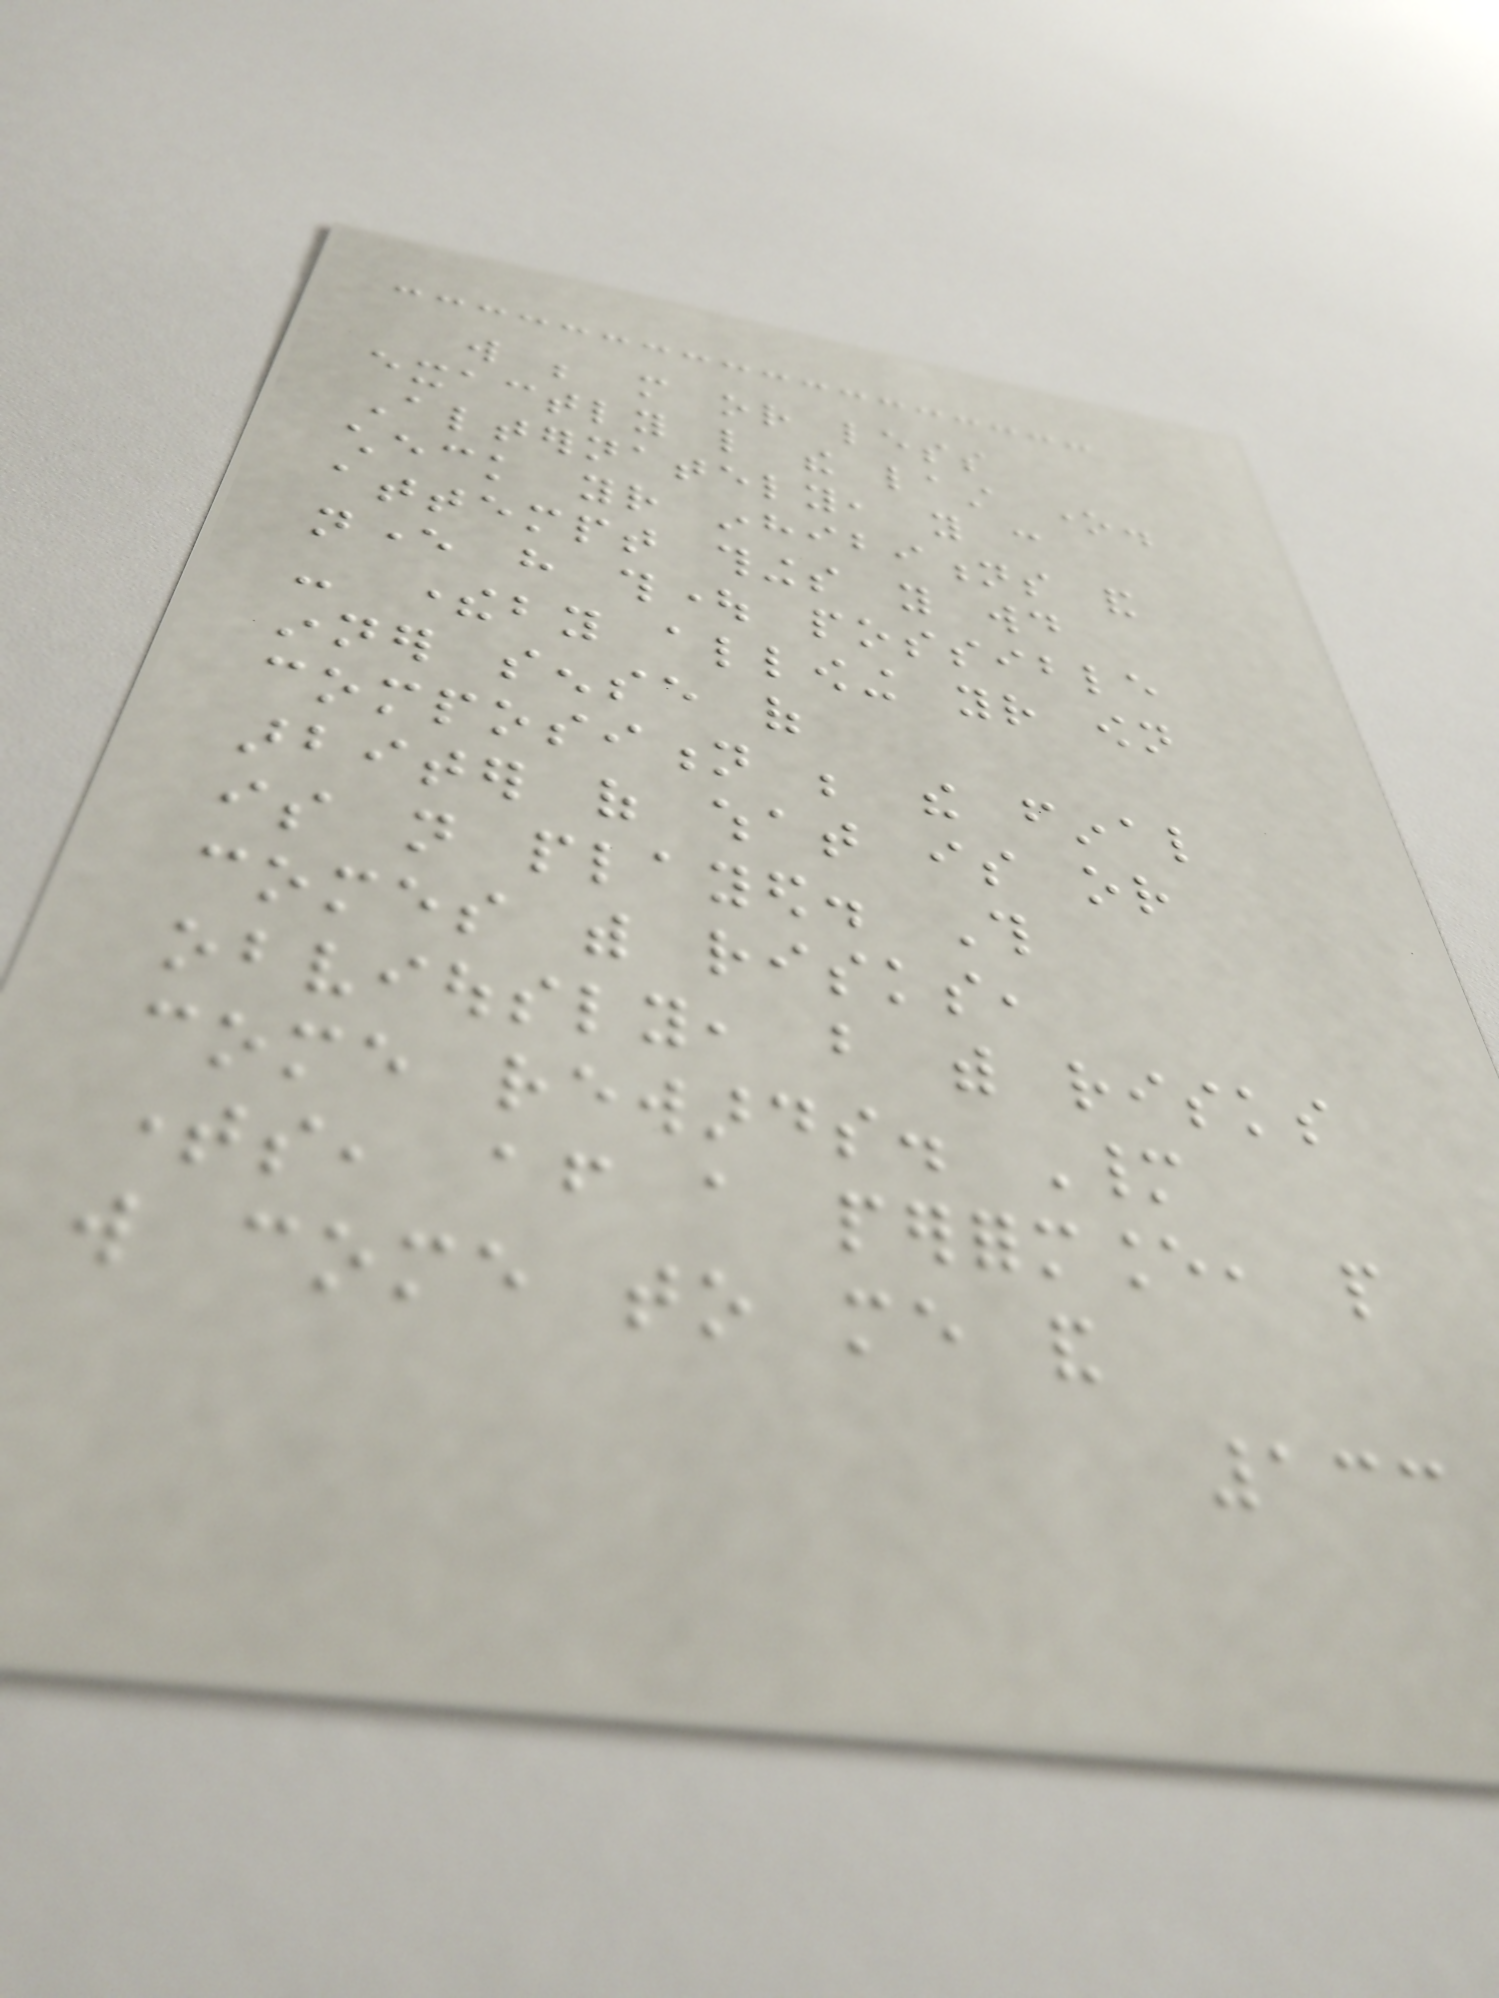will be more or less
exactly like the last one.
Alternately, you can
check your inhibitions and
attempt things you would
never have thought possible
- thereby allowing your own
inner sense of
composition be the final
arbiter of what is or
is not played. This
comes with risks,
obviously, but with risks
come rewards. Many
times, after a performance, people
will come to me and
133
